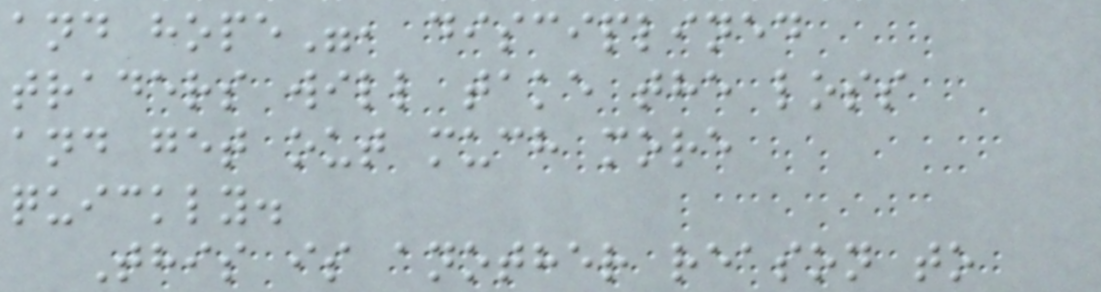and hope", disciplined
traders will take the loss
and get out much more
quickly.
This is another reason to
